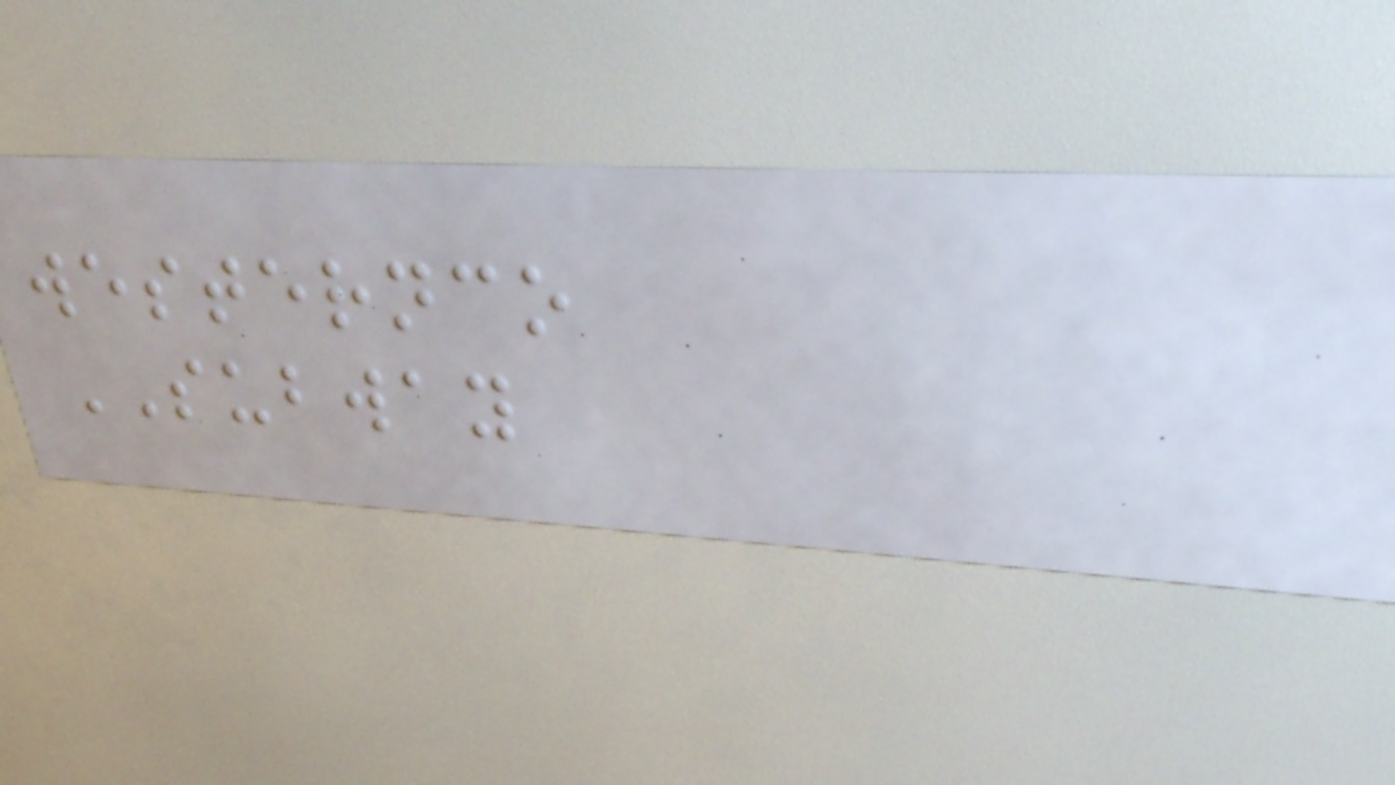westernco
SUBWAY
